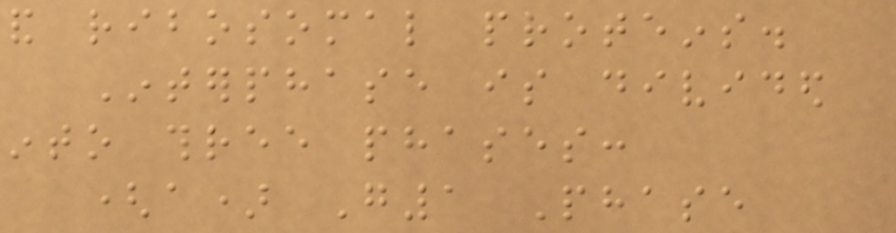and ribosomal proteins.
Interphase is divided
into three phases:
(a) G1 Phase
